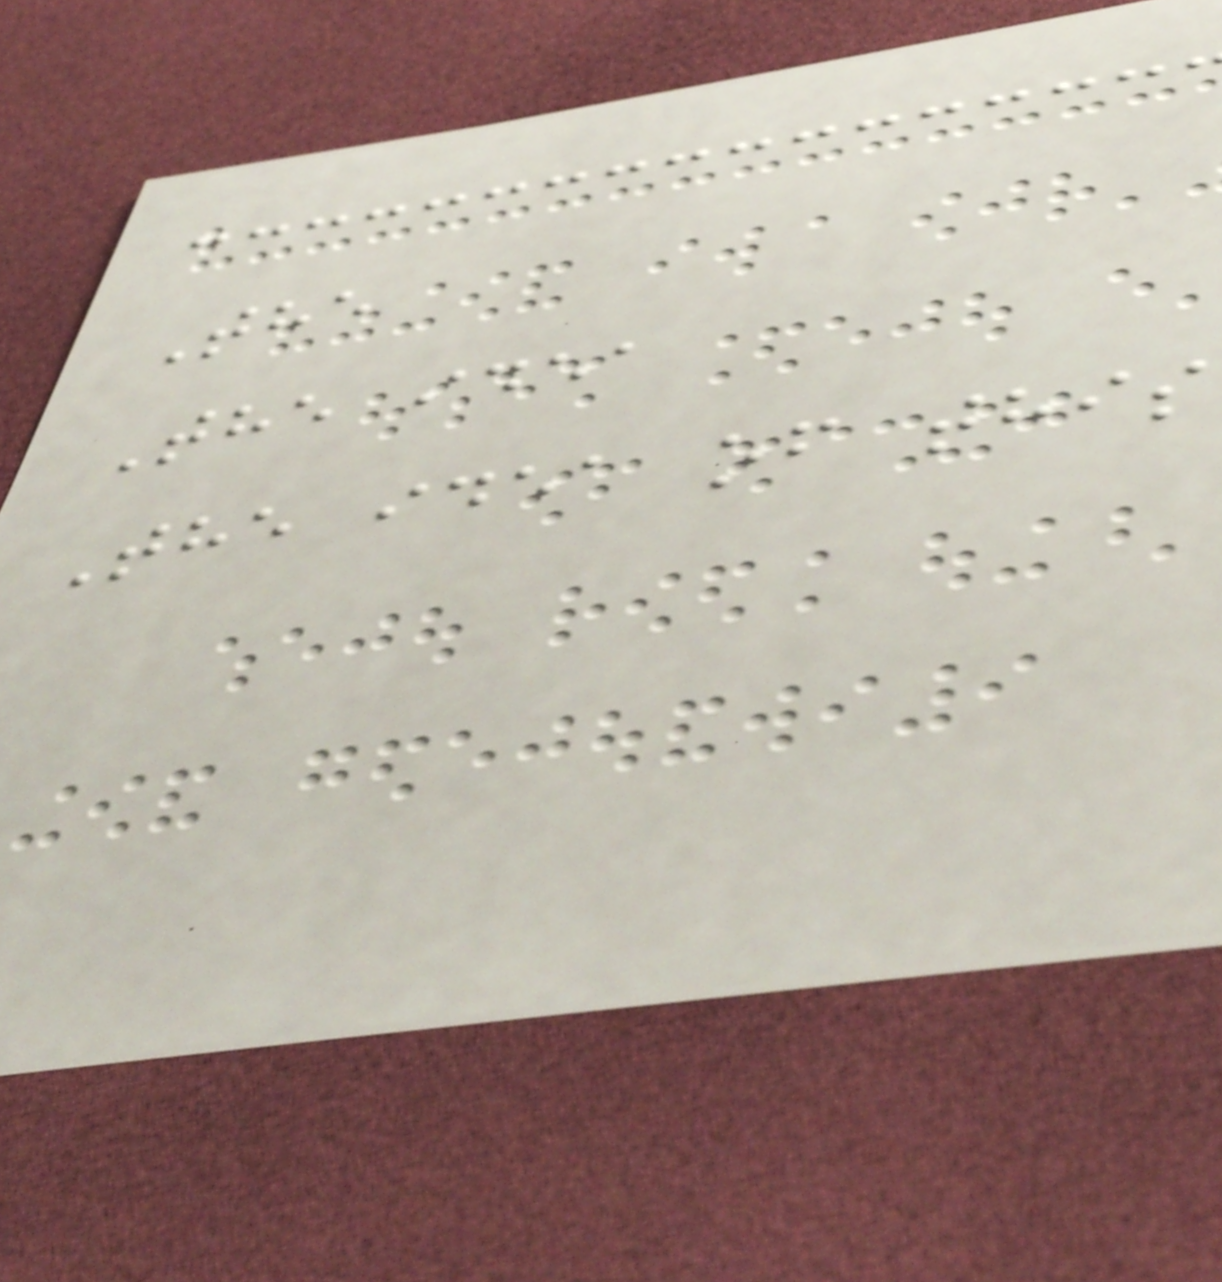The
The idea
The idea of this
